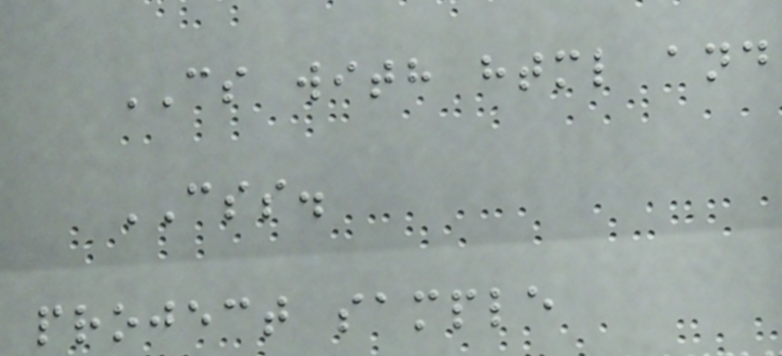CS with html and
CSS.
project sample
